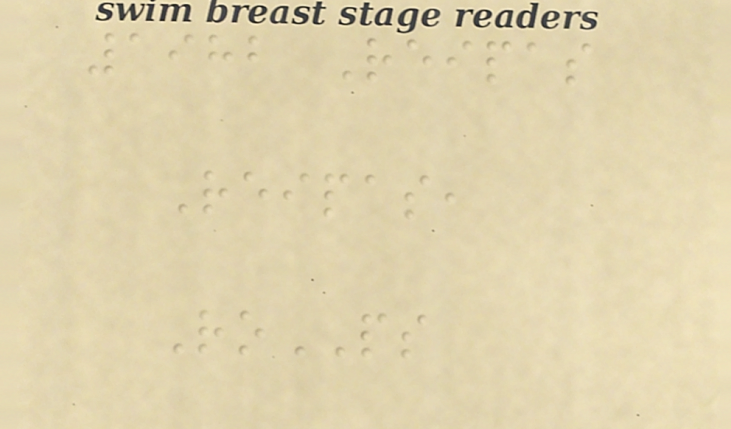1982 Reipas
Reipas,
RoPS
